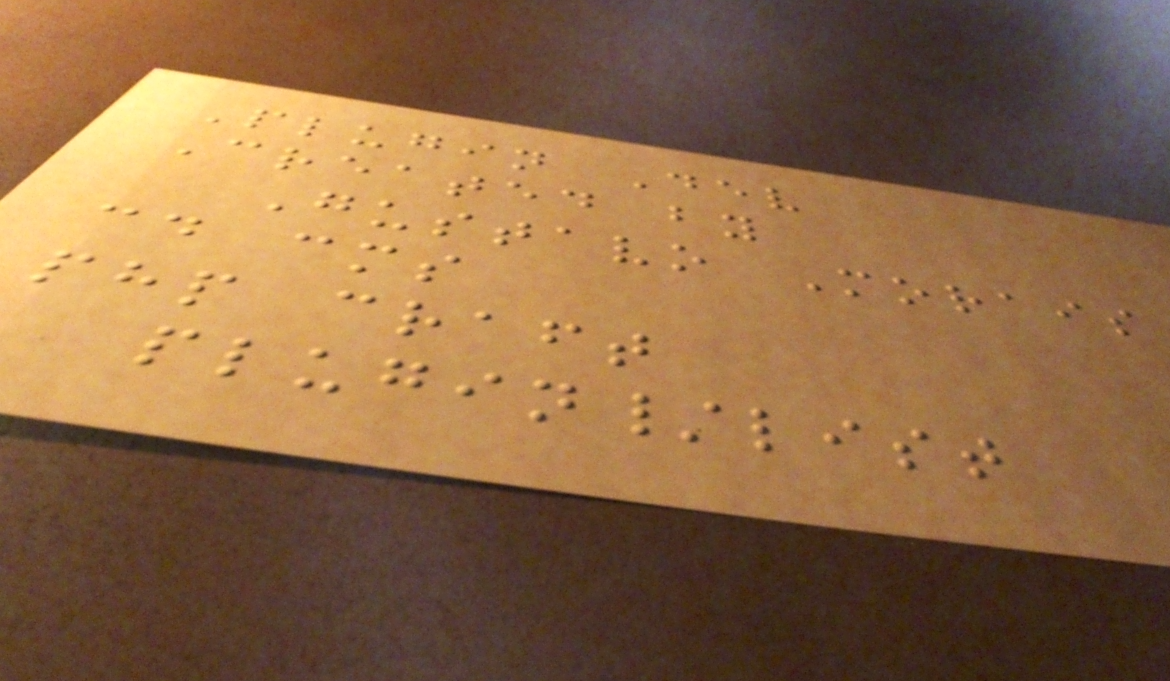Plugin Dev
Created by
Gustavo Morais
cd cms
php craft
plugin/list
